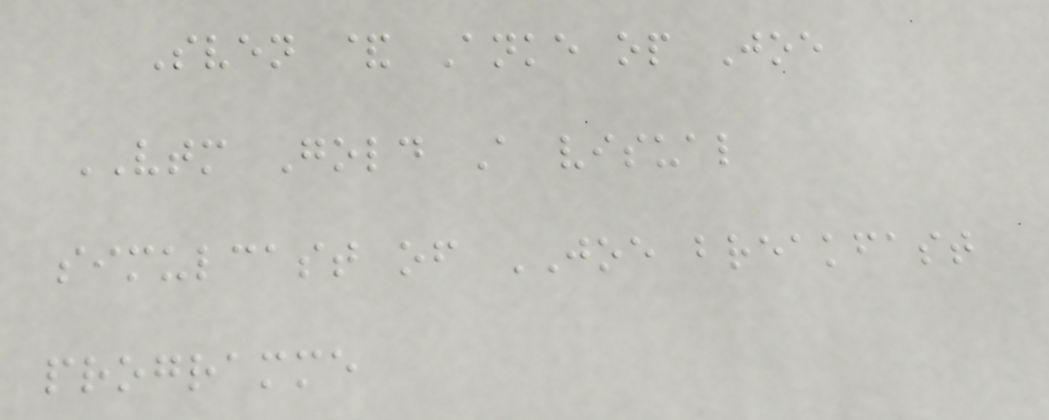Sven & Anke op Joe
VTM Gold A visual
simulcast of JOE breakfast
programme
